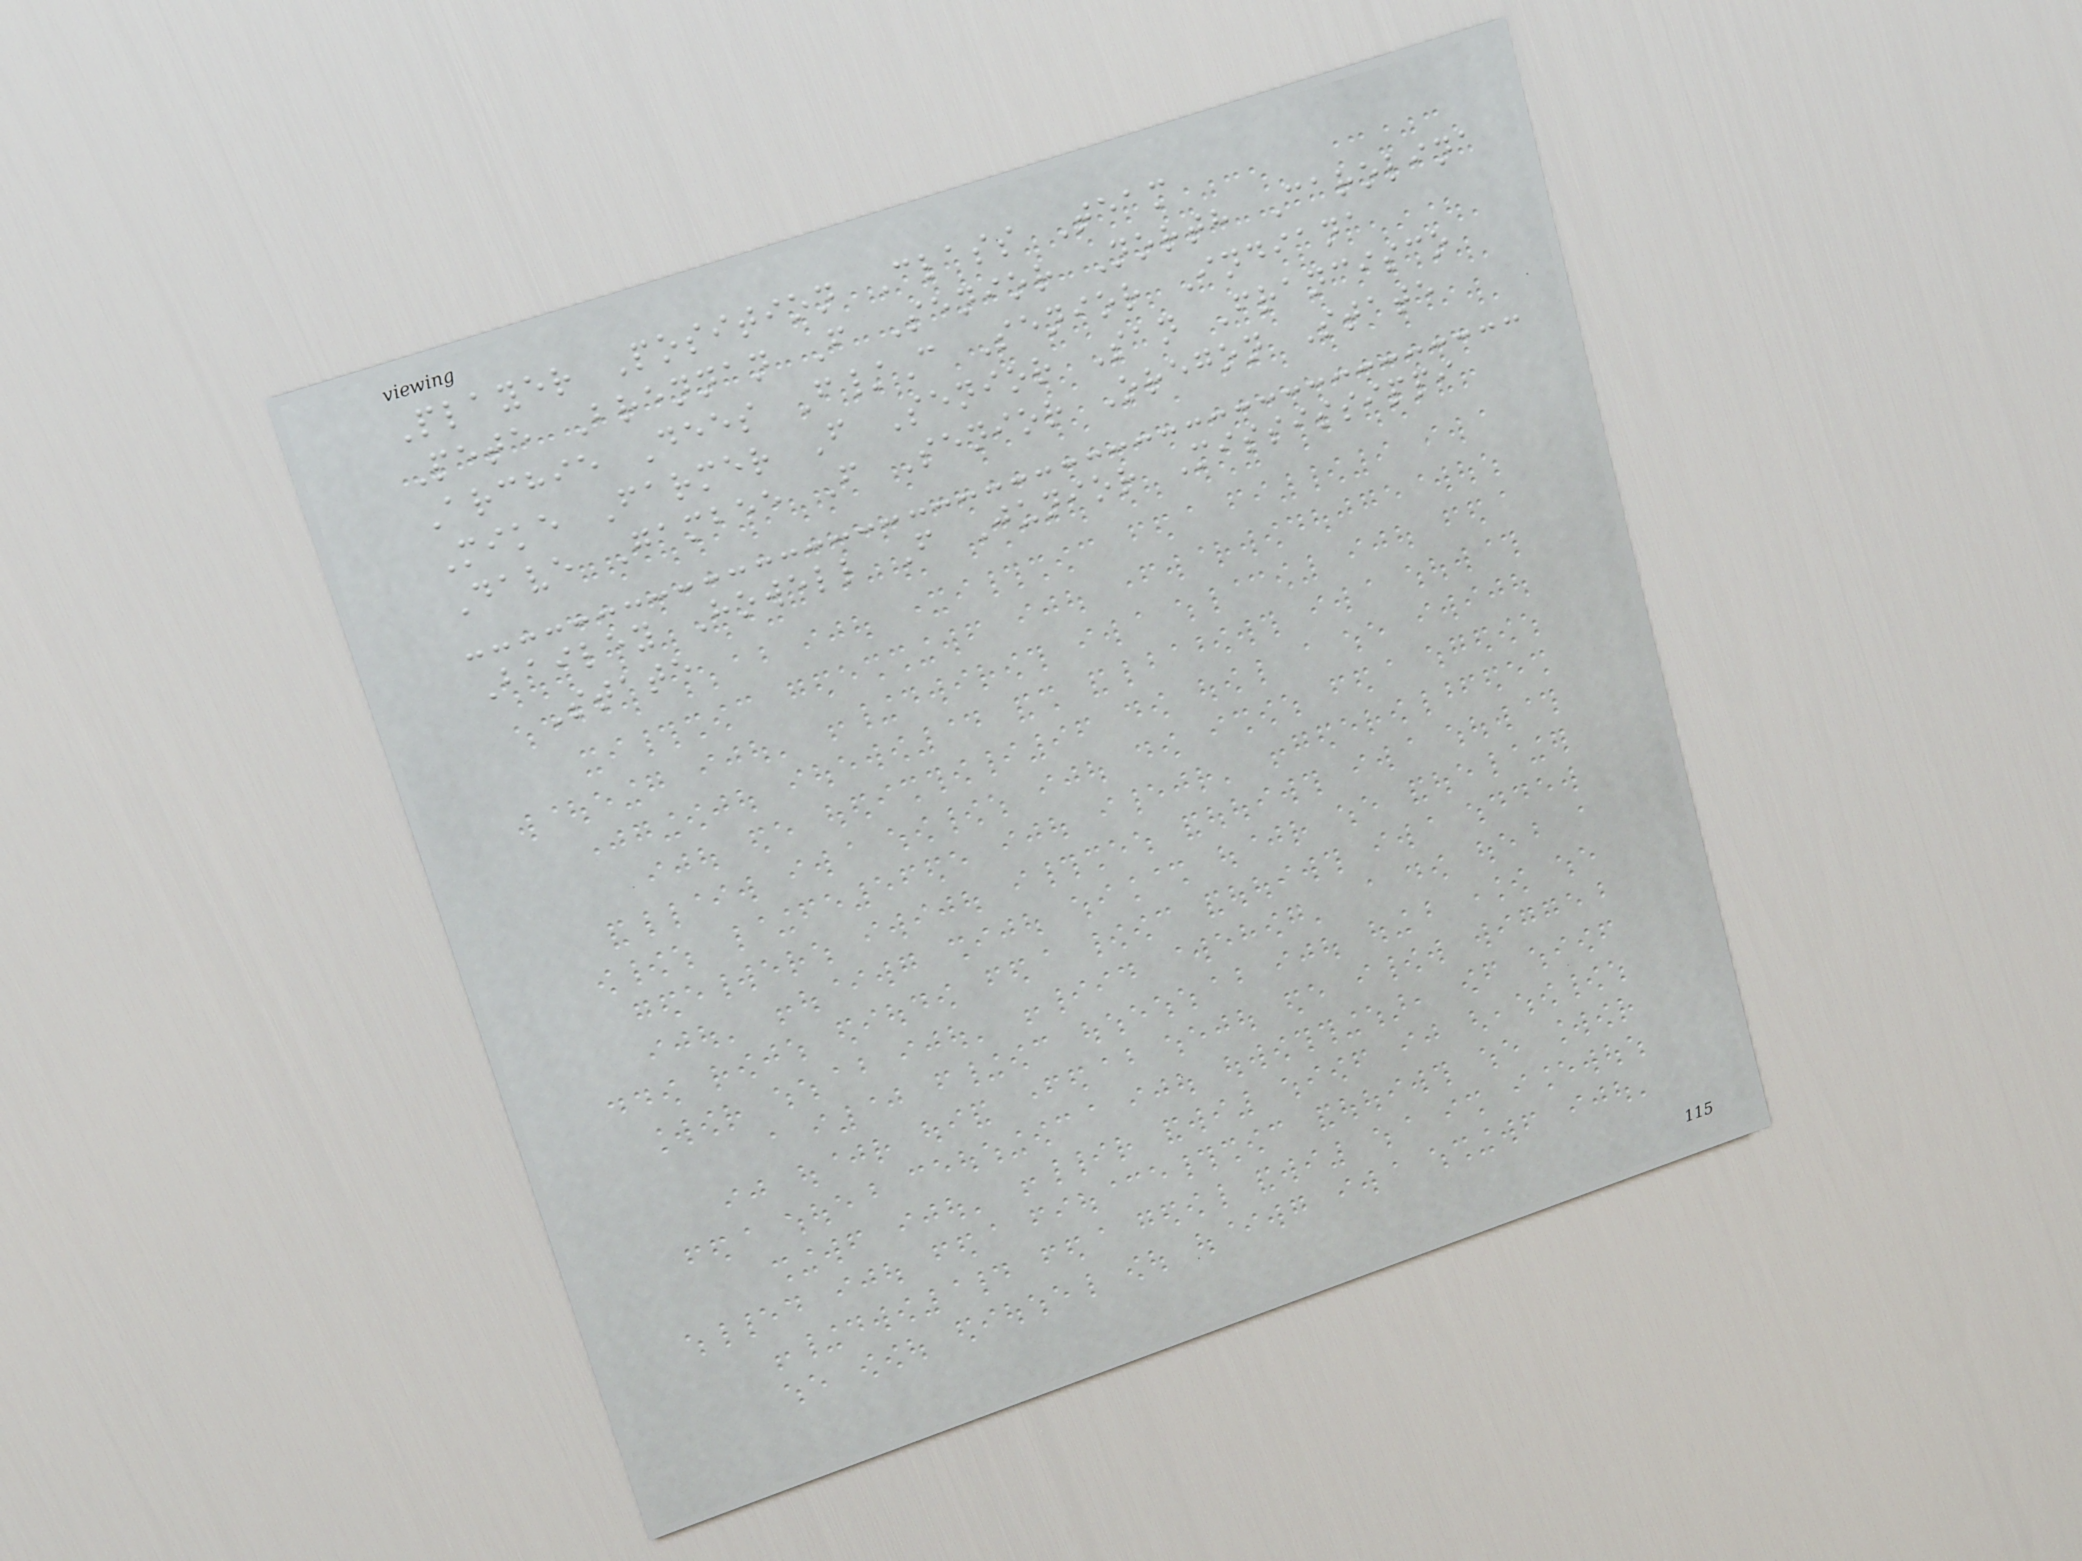Player Position Class Team
Pete Brennan F Senior North Carolina
Archie Dees F/C Senior Indiana
Mike Farmer F Senior San Francisco
Dave Gambee F Senior Oregon State
Bailey Howell F Junior Mississippi
State
